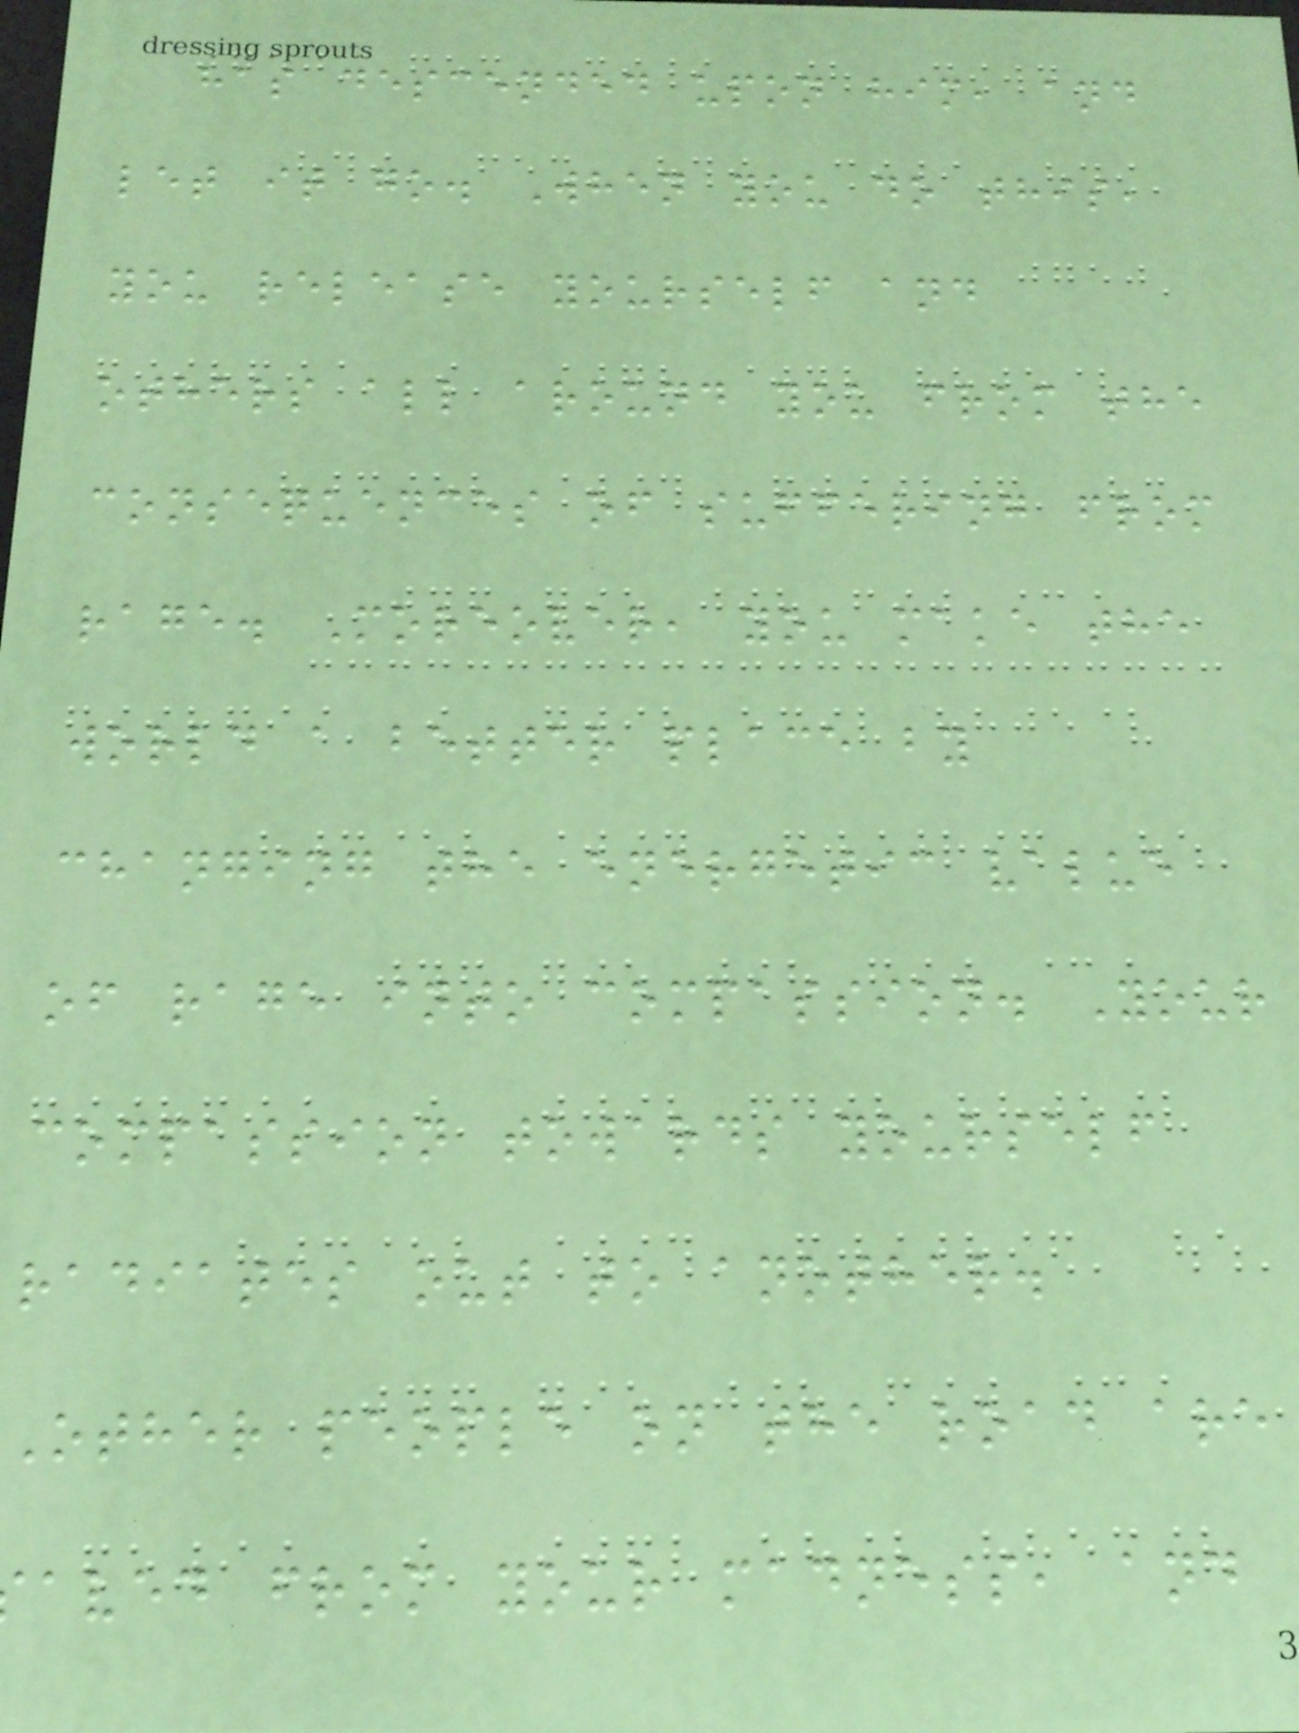has descended upon him, and
let it go. When you do this,
you release yourself and
others all around you from the
consequences of suffering from
rage. Moreover, you make the
world a better place by
changing the energetic value
of rage into compassion. Your
compassion towards yourself
radiates out to another.
Other people on the road are
aved from your madness, and
